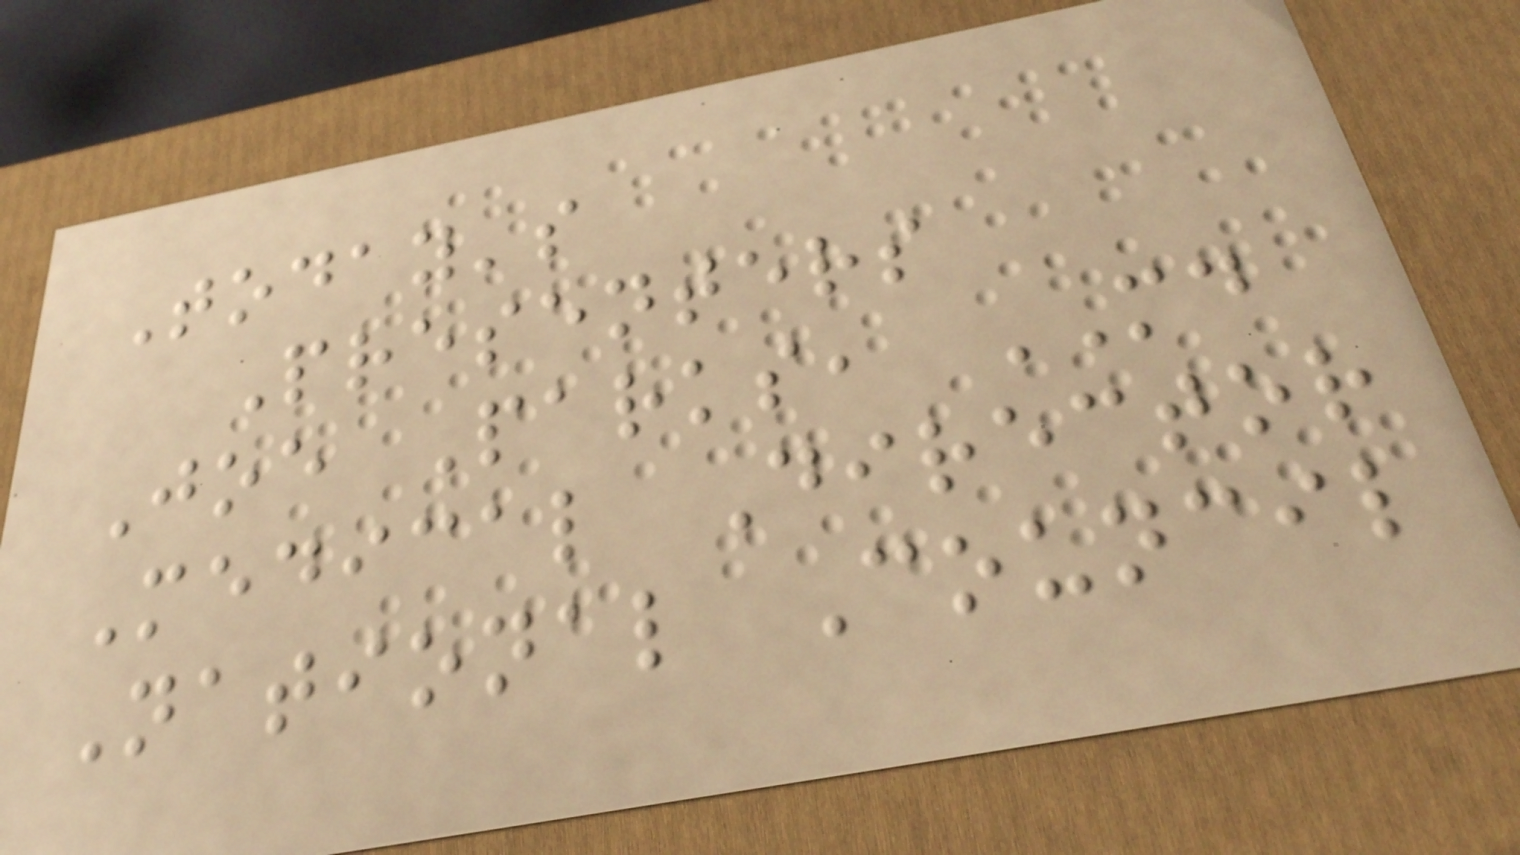Today's
Presenters
Joe Parks, MD
Medical Director
National Council
